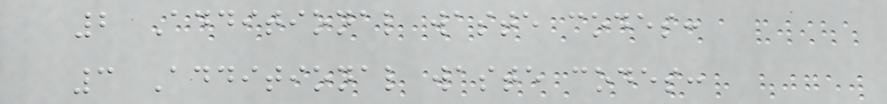2 Additional waste codes:
3 Additional waste codes:
